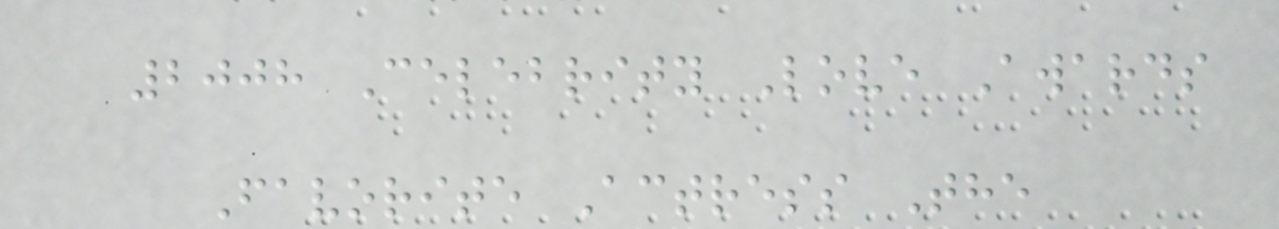2008 Celebrity Love Awards
Favorite Actress The
